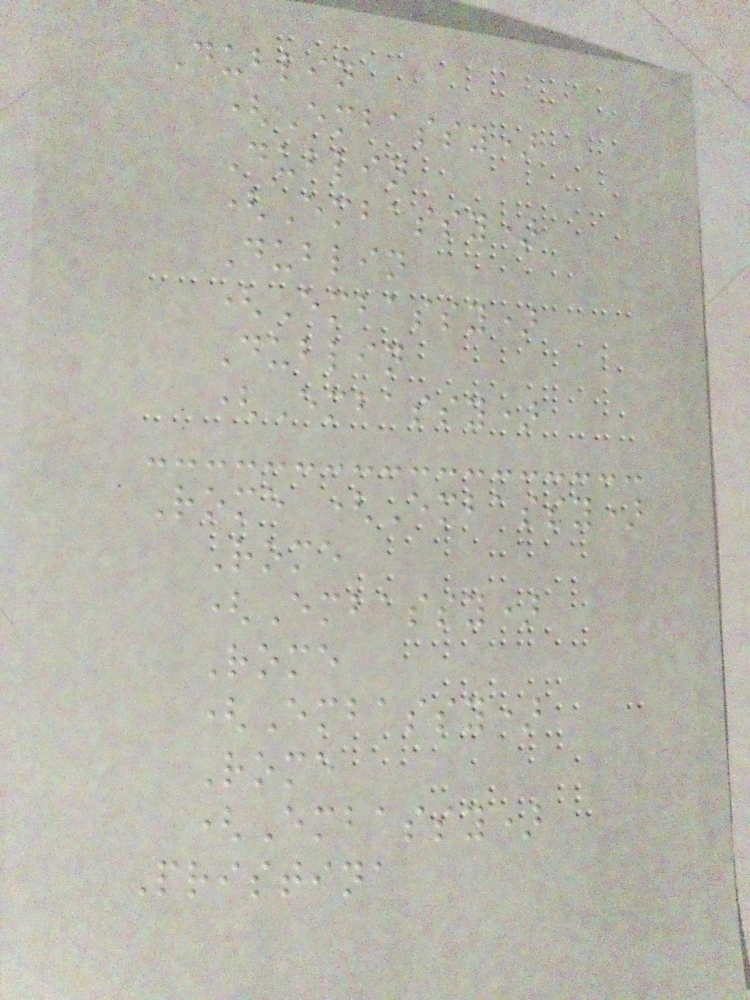Dublin
(Embassy)
Dublin
(Embassy)
Dublin
(Embassy)
Dublin
(Embassy)
Rome (Embassy)
Rome
(Embassy)
Rome
(Embassy)
Rome
(Embassy)
Pristina
